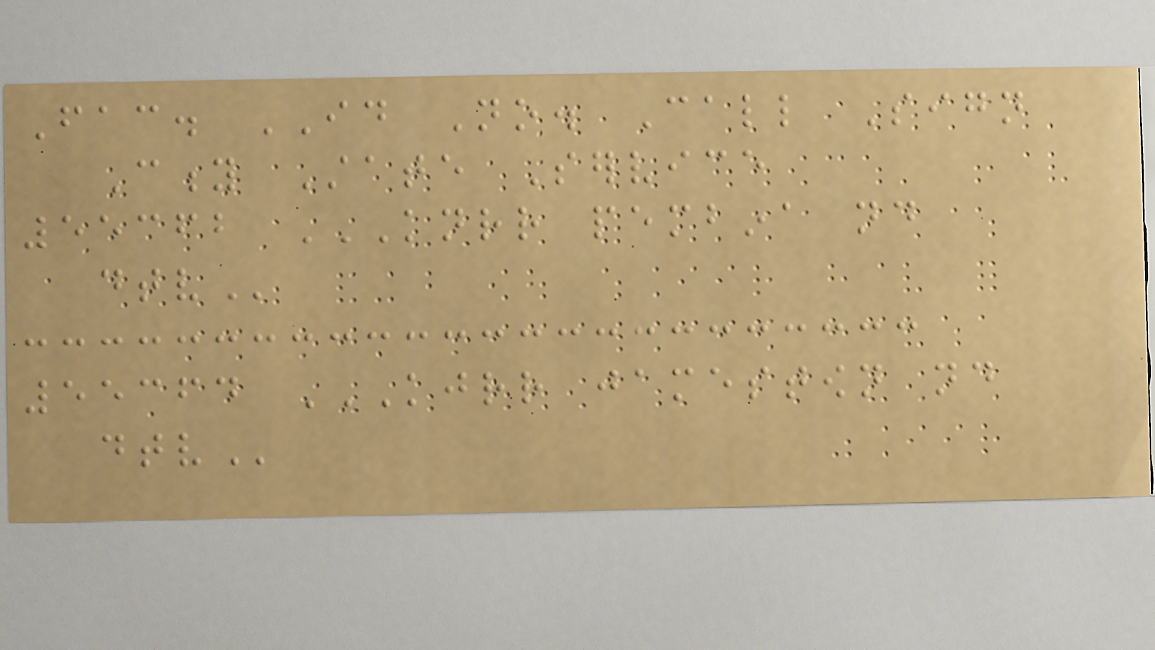Fac. ID No. Call Sign
City State Service
55362 KNRR PEMBINA ND
DTV
55364 KJRR JAMESTOWN ND
DTV
